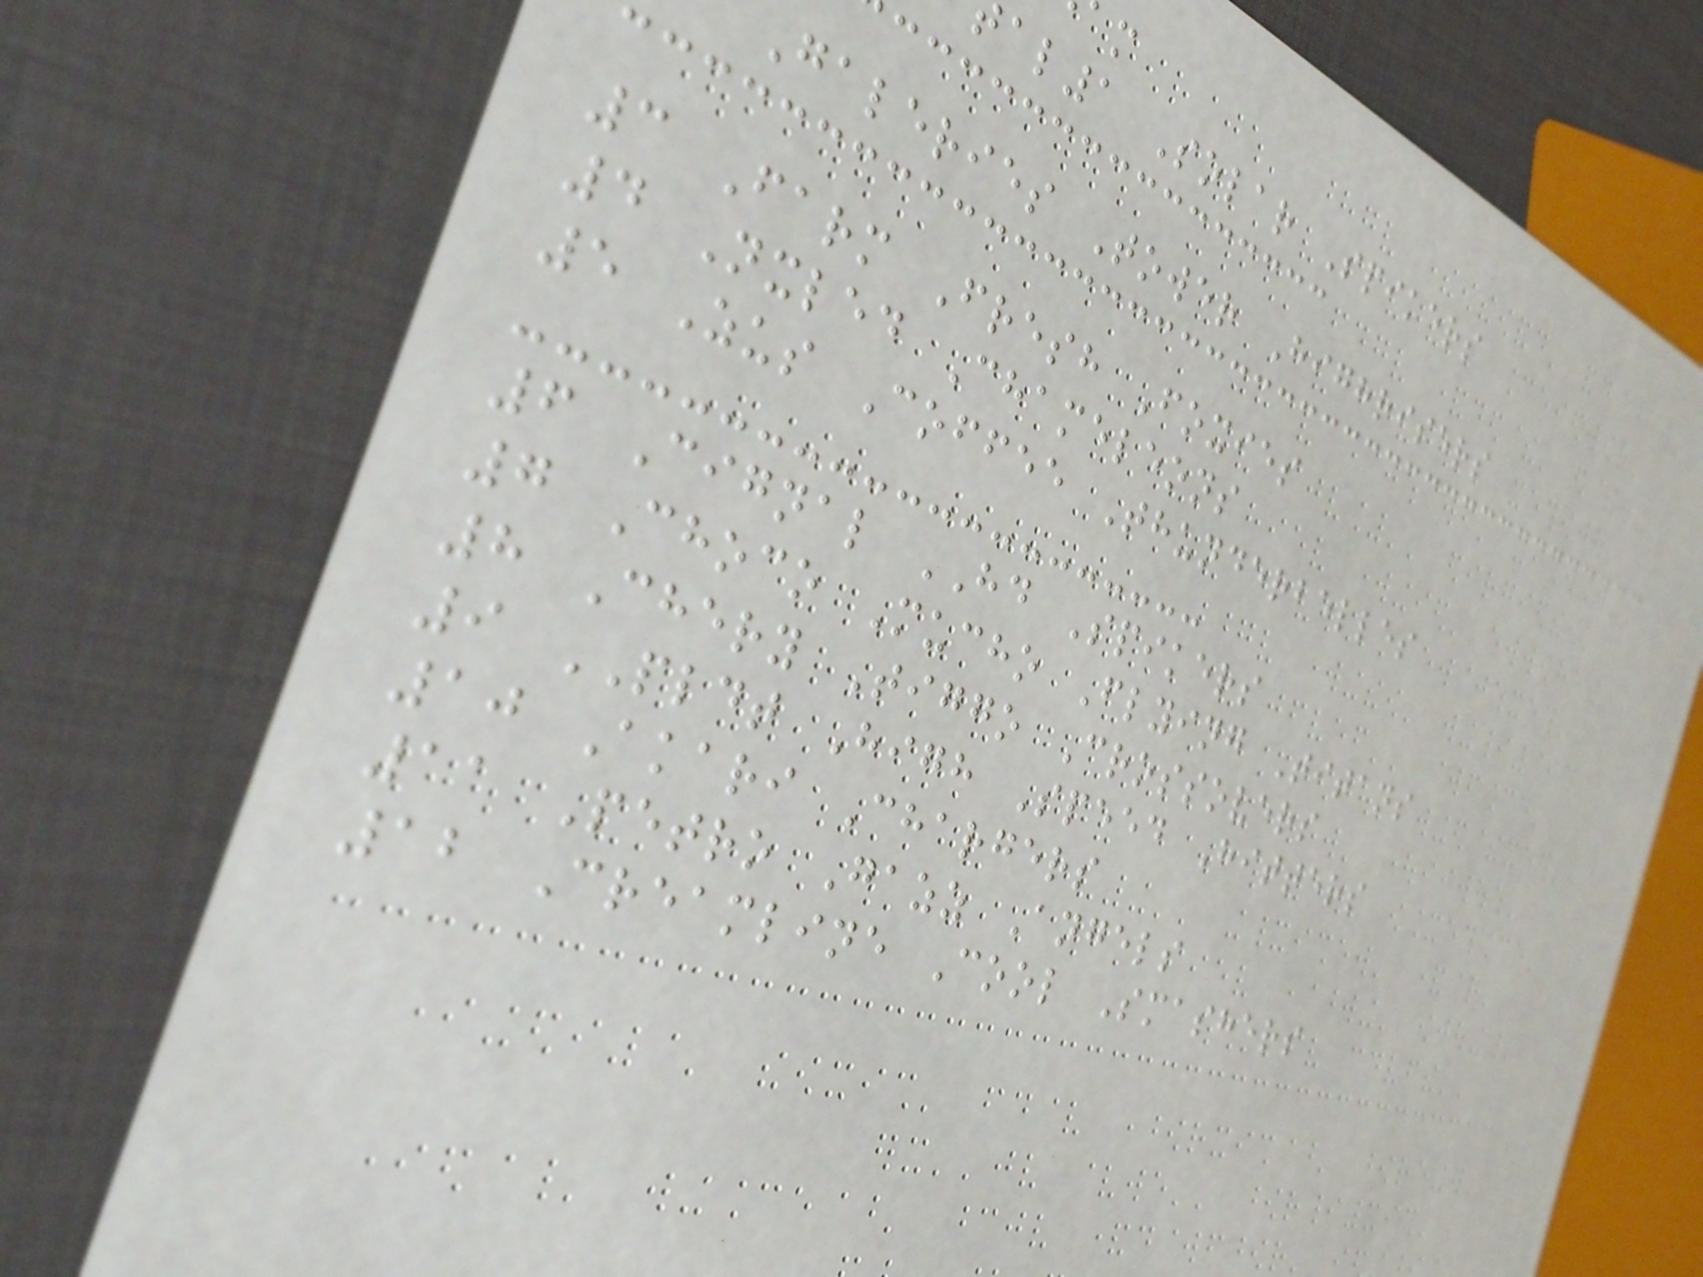al1 Solar Spikers
Galeries Tower Highrisers
3 Farm Fresh Foxies
4 Nxled Chameleons
5 Zus Coffee Thunderbelles
6 Cignal HD Spikers
7 Choco Mucho Flying Titans
8 Chery Tiggo Crossovers
9 PLDT High Speed Hitters
10 Akari Chargers
11 Petro Gazz Angels
12 Creamline Cool Smashers
